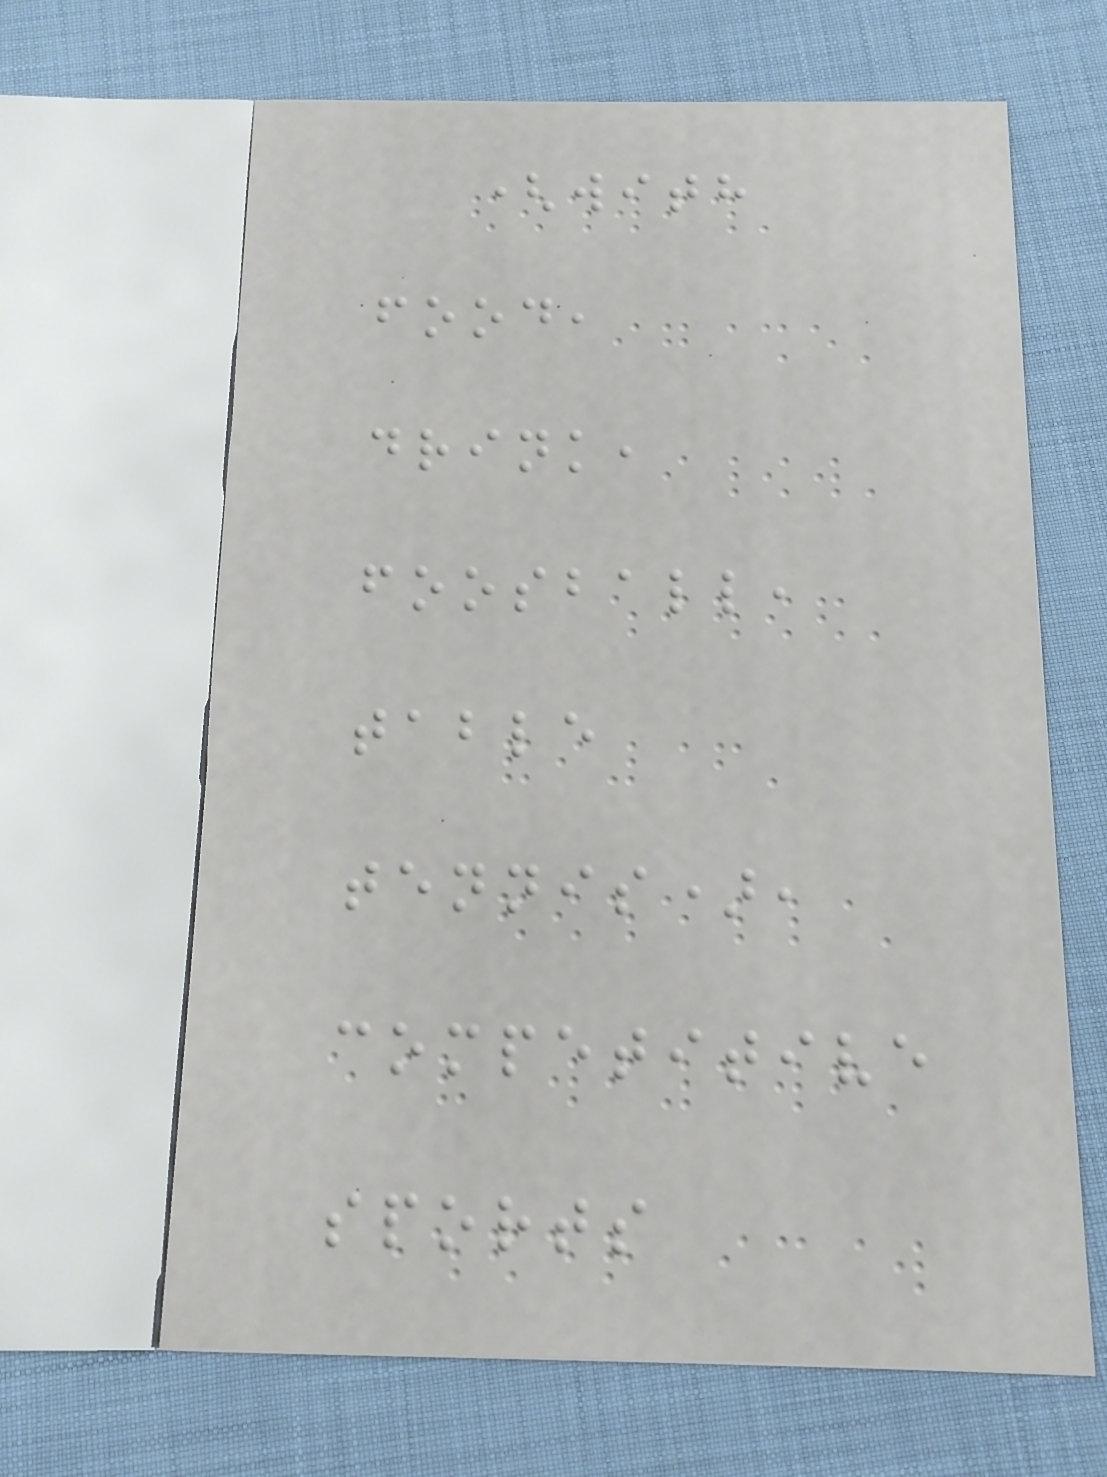(with
food,
drink,
foosball,
table
tennis),
competitive
sports
